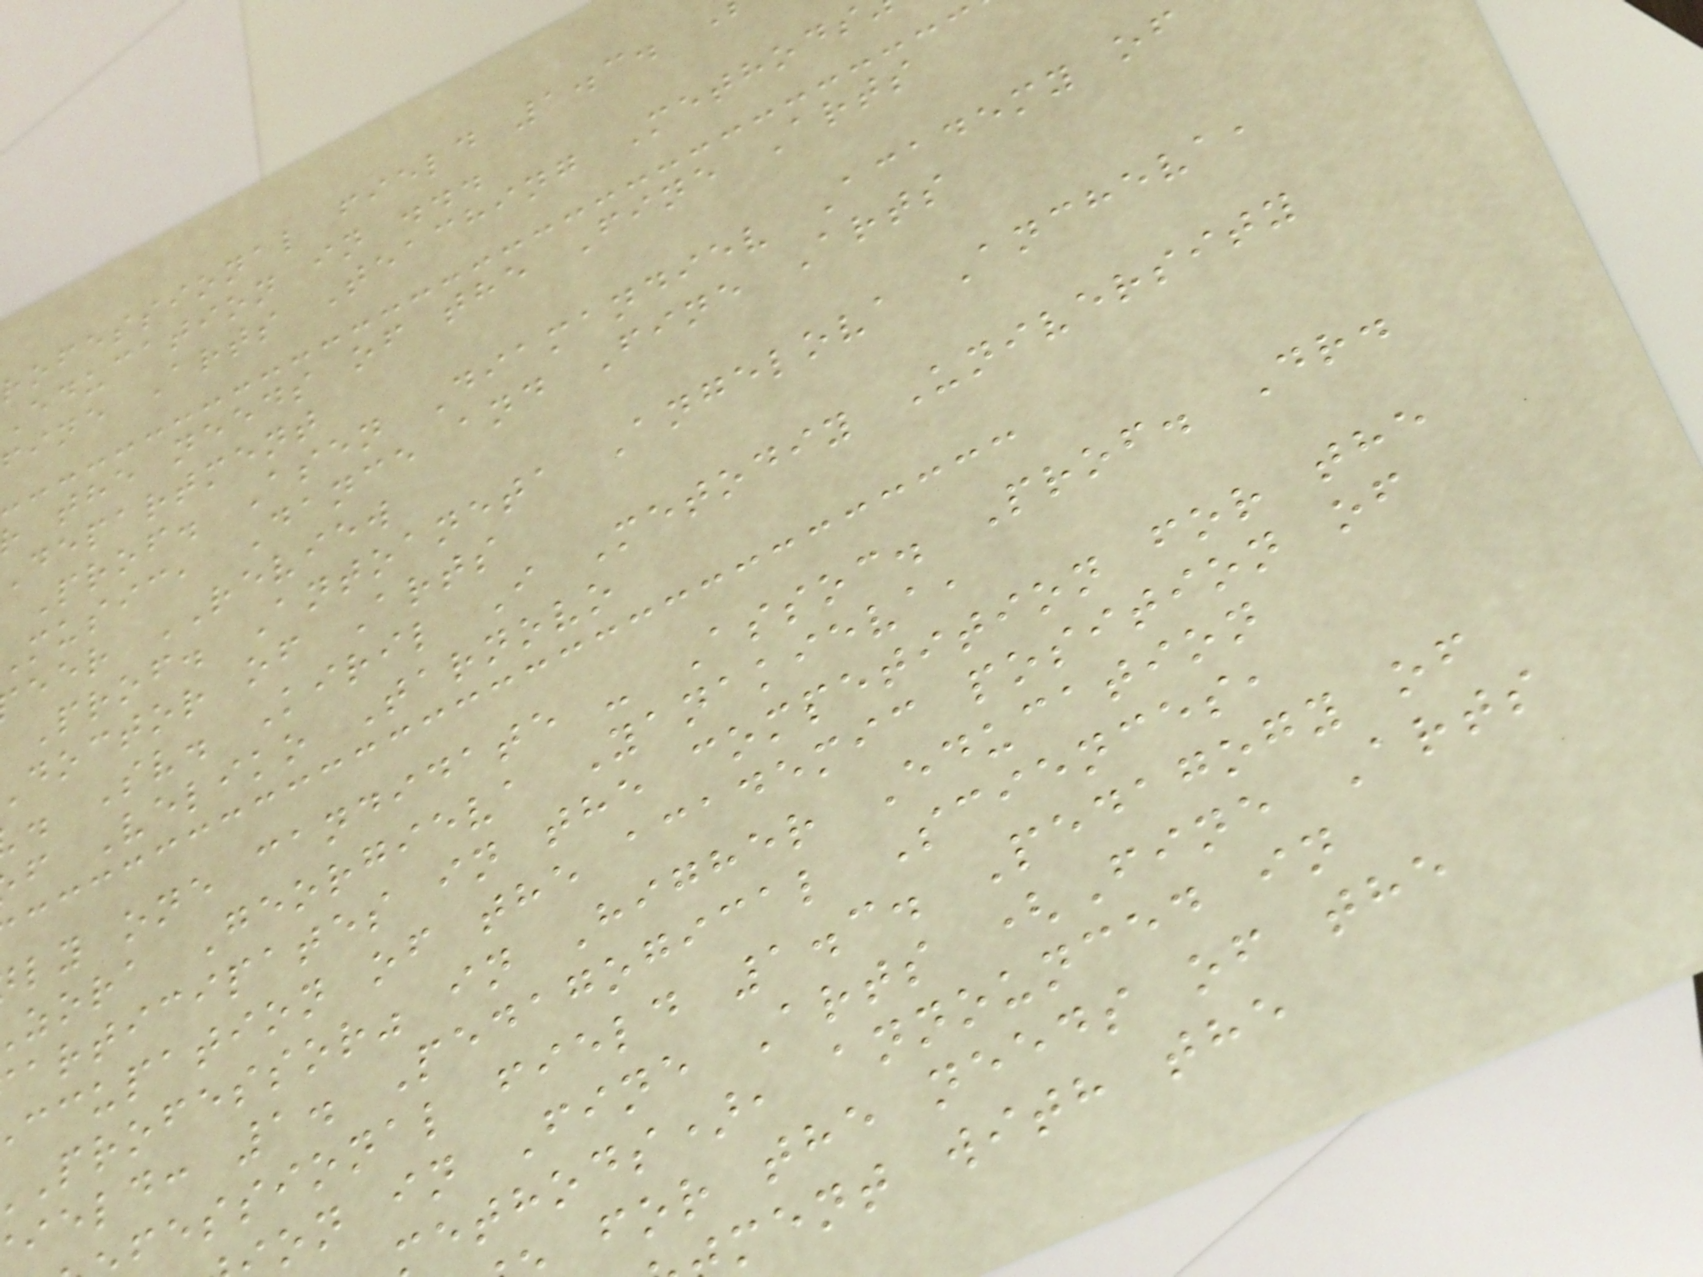rofessional field 1.3.
Education in ...
fine Arts Teaching Methods
the needs of the Fine Arts
department
Prof. Asen Diamandiev Academy of
music, Dance and Fine Arts
eer REVIEW
Prof. Antoaneta Angelova Ancheva,
doctor of Arts
. Sv. Kiril I Metodiy University
f Veliko Tarnovo
ly one candidate - Assoc. Prof. Dr.
zora Georgieva Yanakieva,
articipates in the competition for the
ccupation of the academic position of
Professor" in Higher Education
ield: 1. Pedagogical Sciences,
fessional field 1.3. Pedagogy of
on in Fine Arts (Fine Arts
ethods), announced in
for the needs of the
ment with the
